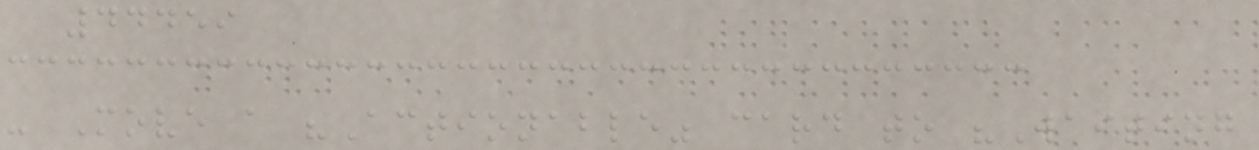44459
- Move a "Actionable" card to "Waiting
